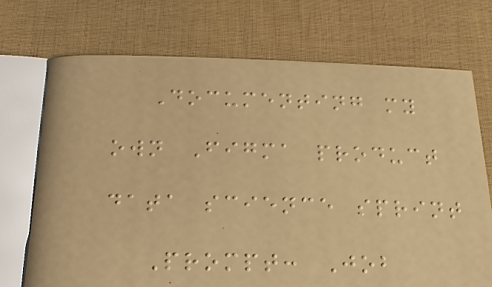Documenting my
own Figma product
data science sprint
Prompt: Job
